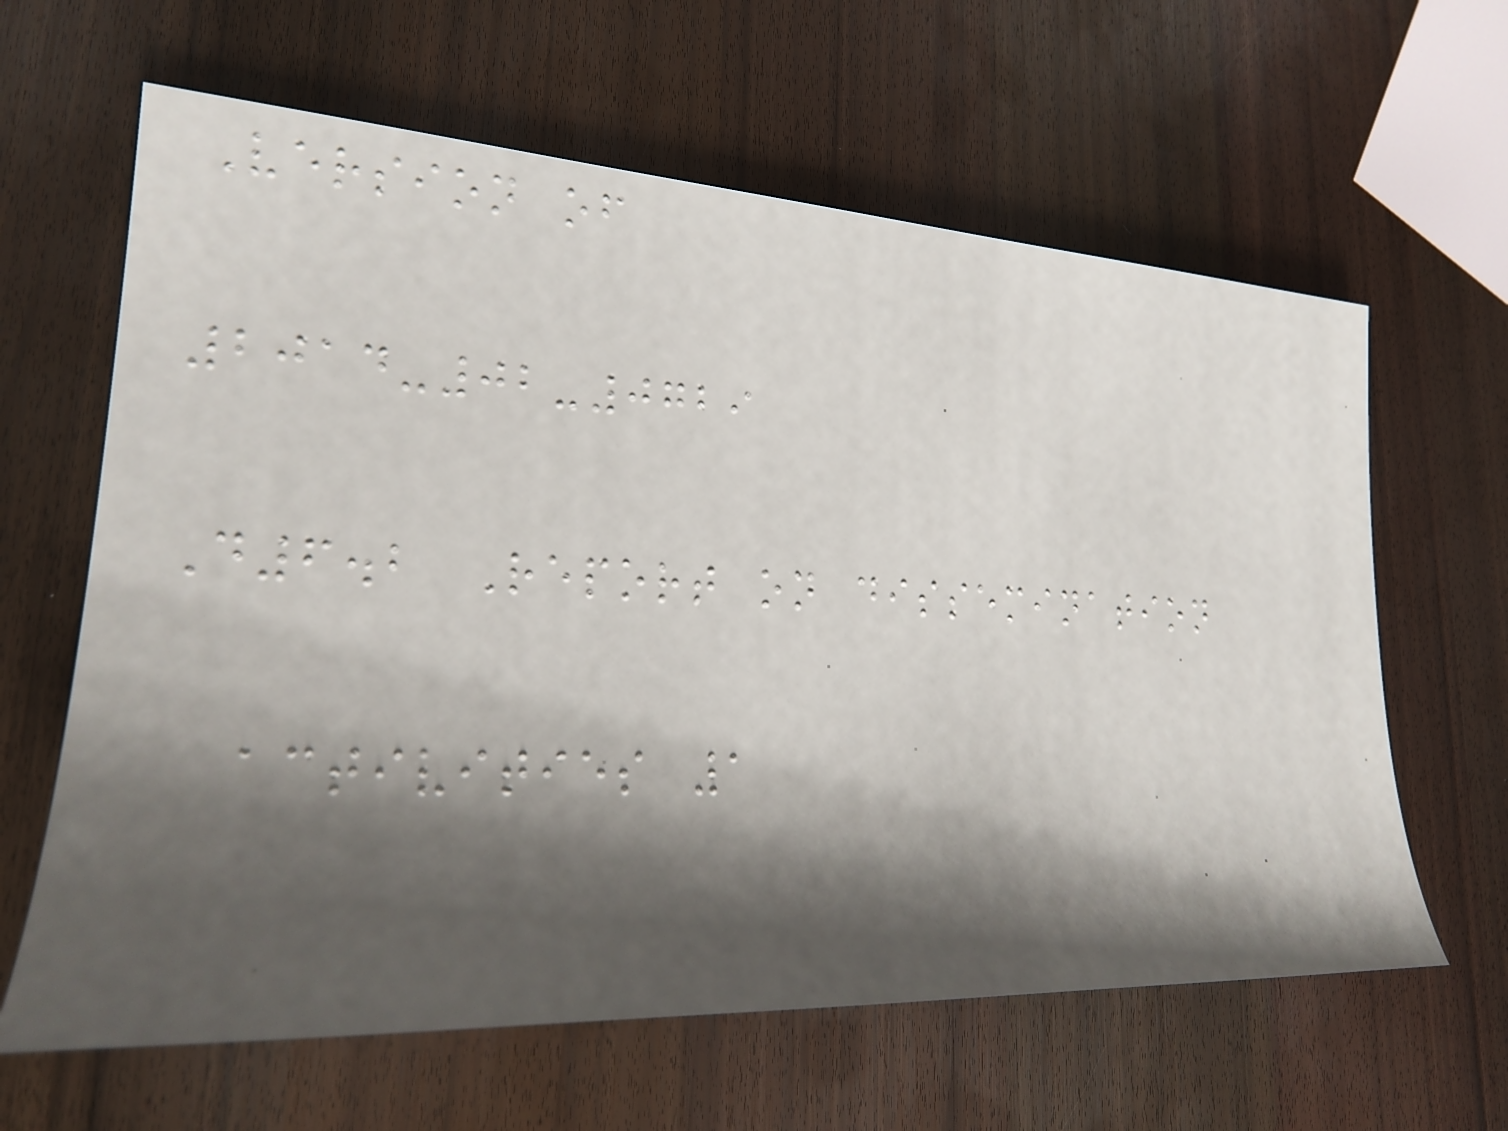Version of
2014-02-0729
D6.2 Report on dissemination
activities 1
